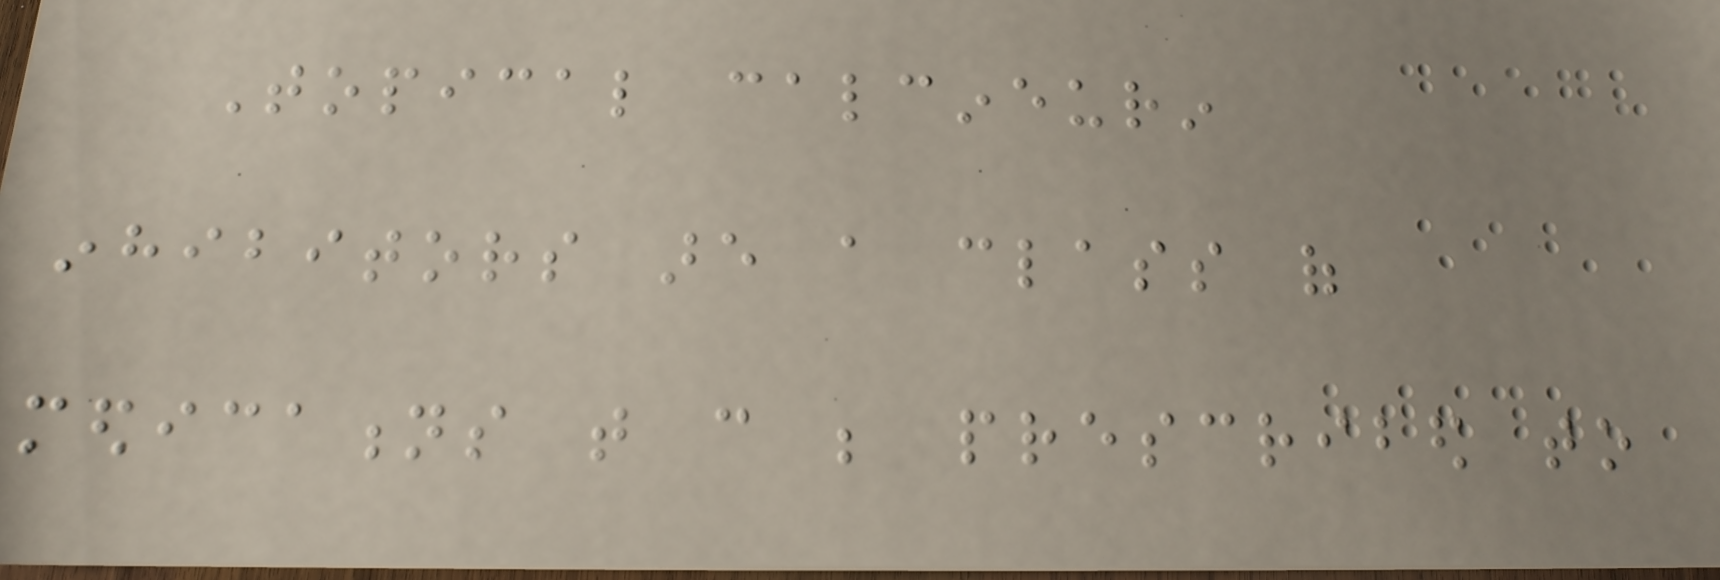Topical calcineurin
inhibitors are a class of
medications that can be prescribed to
